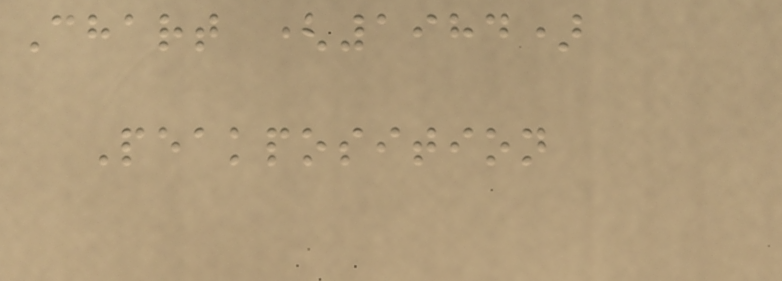Chart (1984)
Peakposition
